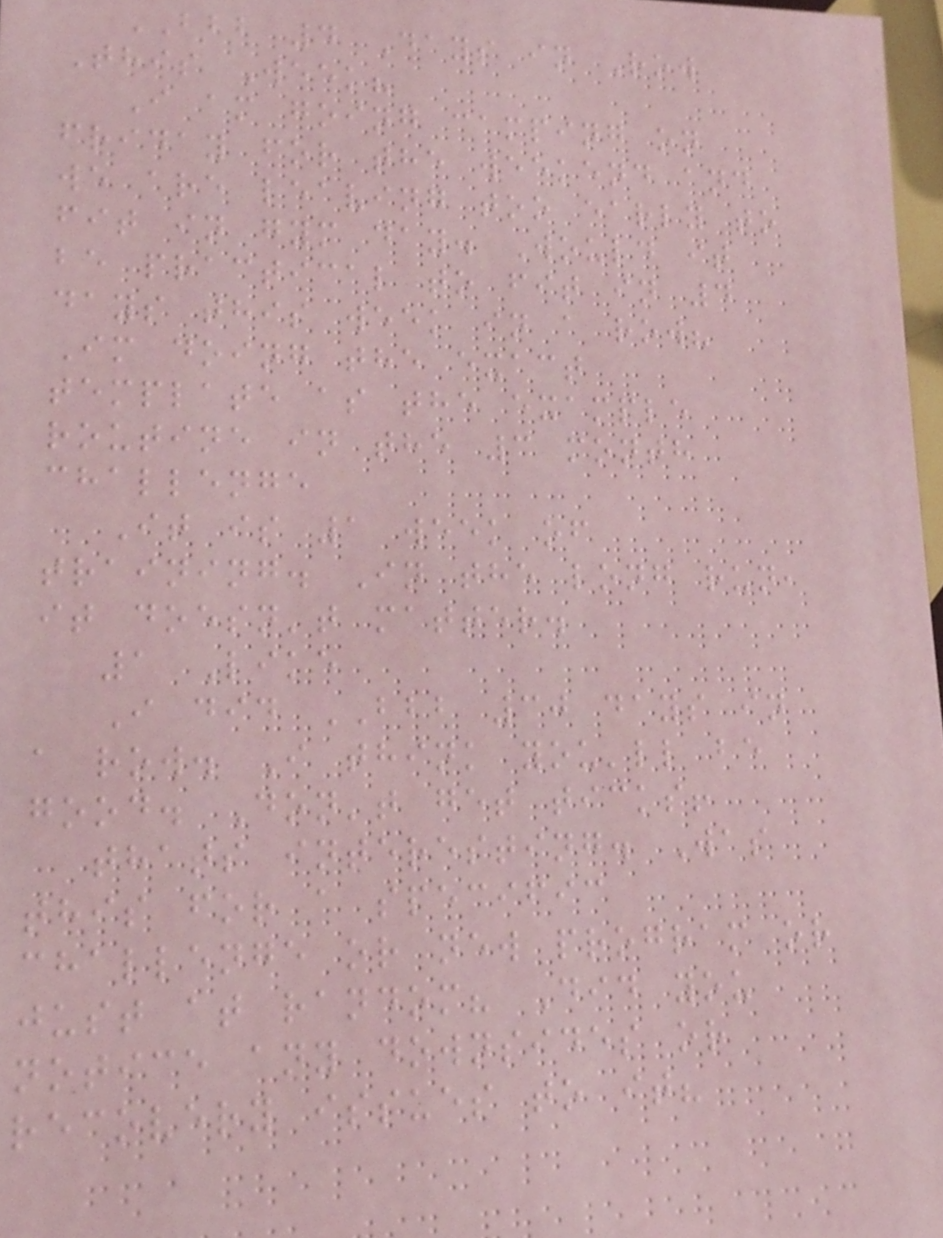BBB 4 Days in Row
This Week?
I am going camping on
friday for the weekend and
we are leaving too early to
fit in gym day. Would it
be practical to fit in 4
days this week in a row?
Im doing the exact
template as the example
routine in the 3 month
challenge
It is 1 week of
training. In the long run,
it doesn't matter.
1 Like
I did BBB 30 days in
a row. I think you'll be
good. Don't get ticks!
thats interesting. Was
this for a specific
challenge or new program or
just at random? Did you
notice any downsides or
recovery issues to it?
